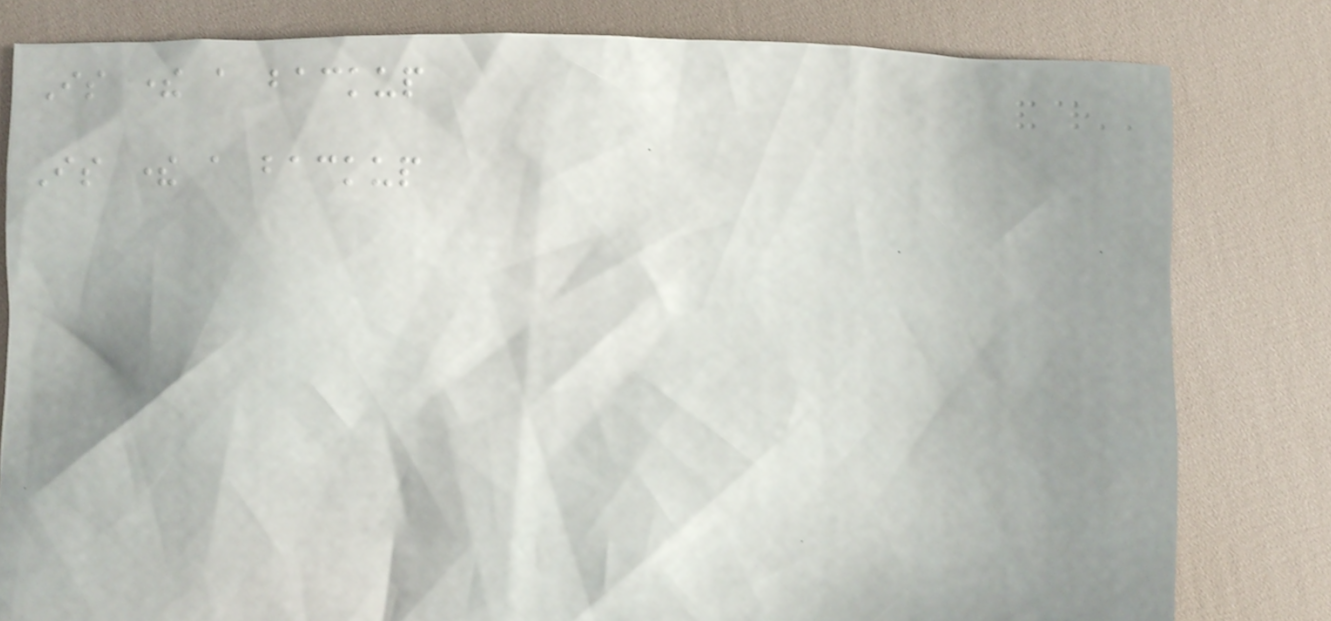Is there a backup
Is there a backup
